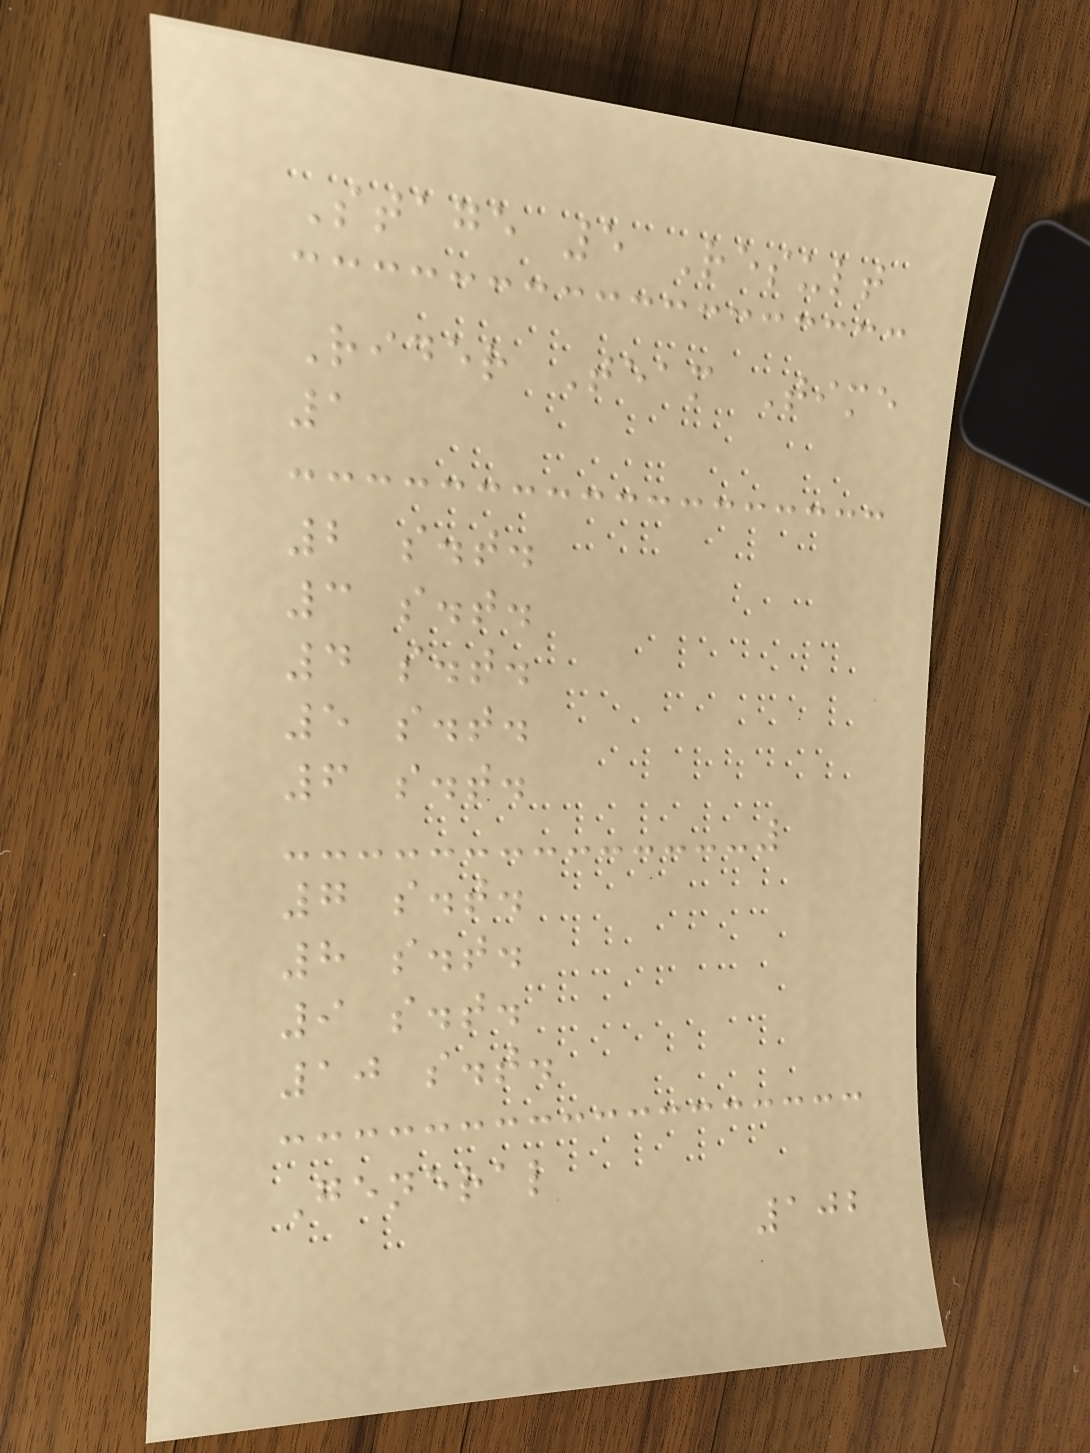Stage 5 Result
Rider Team Time
1
2 s.t.
3 s.t.
4 s.t.
5 s.t.
6 s.t.
7 s.t.
8 s.t.
9 s.t.
10 s.t.
General
102
